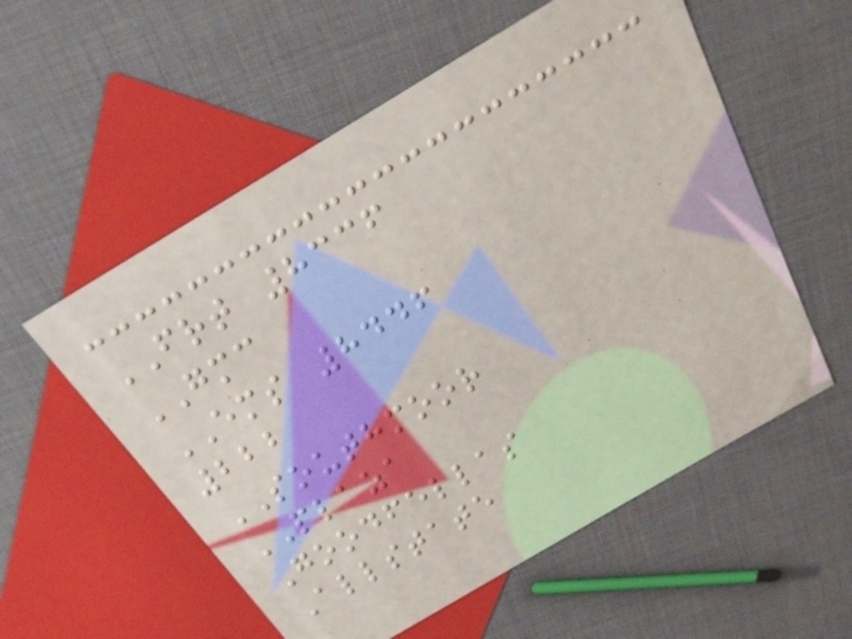FRT 8336
GMC
EMS 8446
222
SOUTHMOOR
PLAZA
Goodfellas
Allstate
